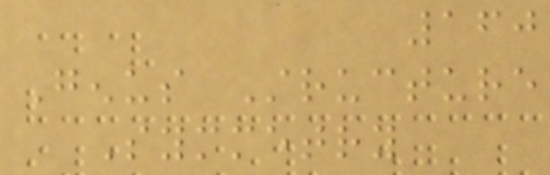160
Genus Structure
Symmetry
